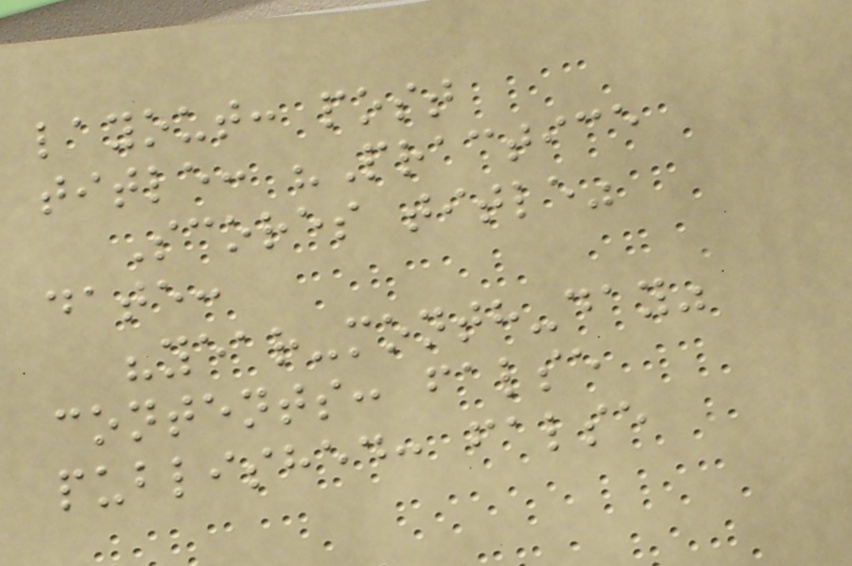layout: post
title: "Practice
Scores title"
date:
"year-month-day"
contents: false
published: false
